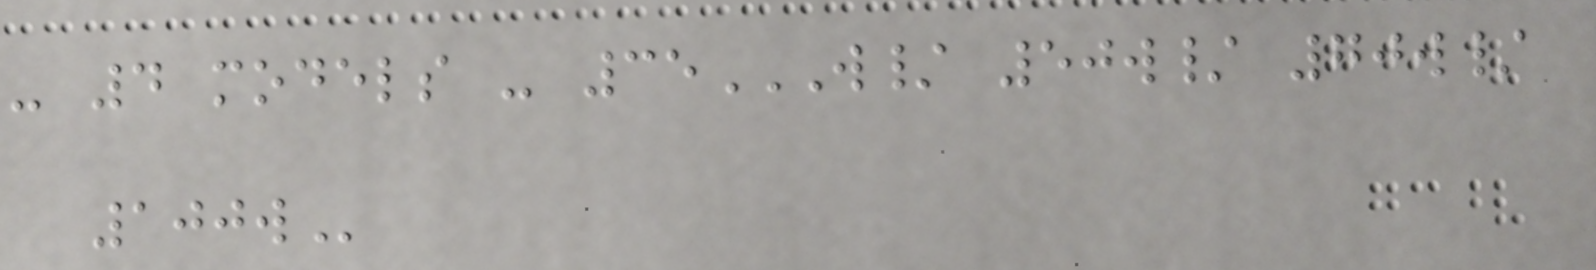- 4 models - 35W/ 50W/ 70W/
100W
